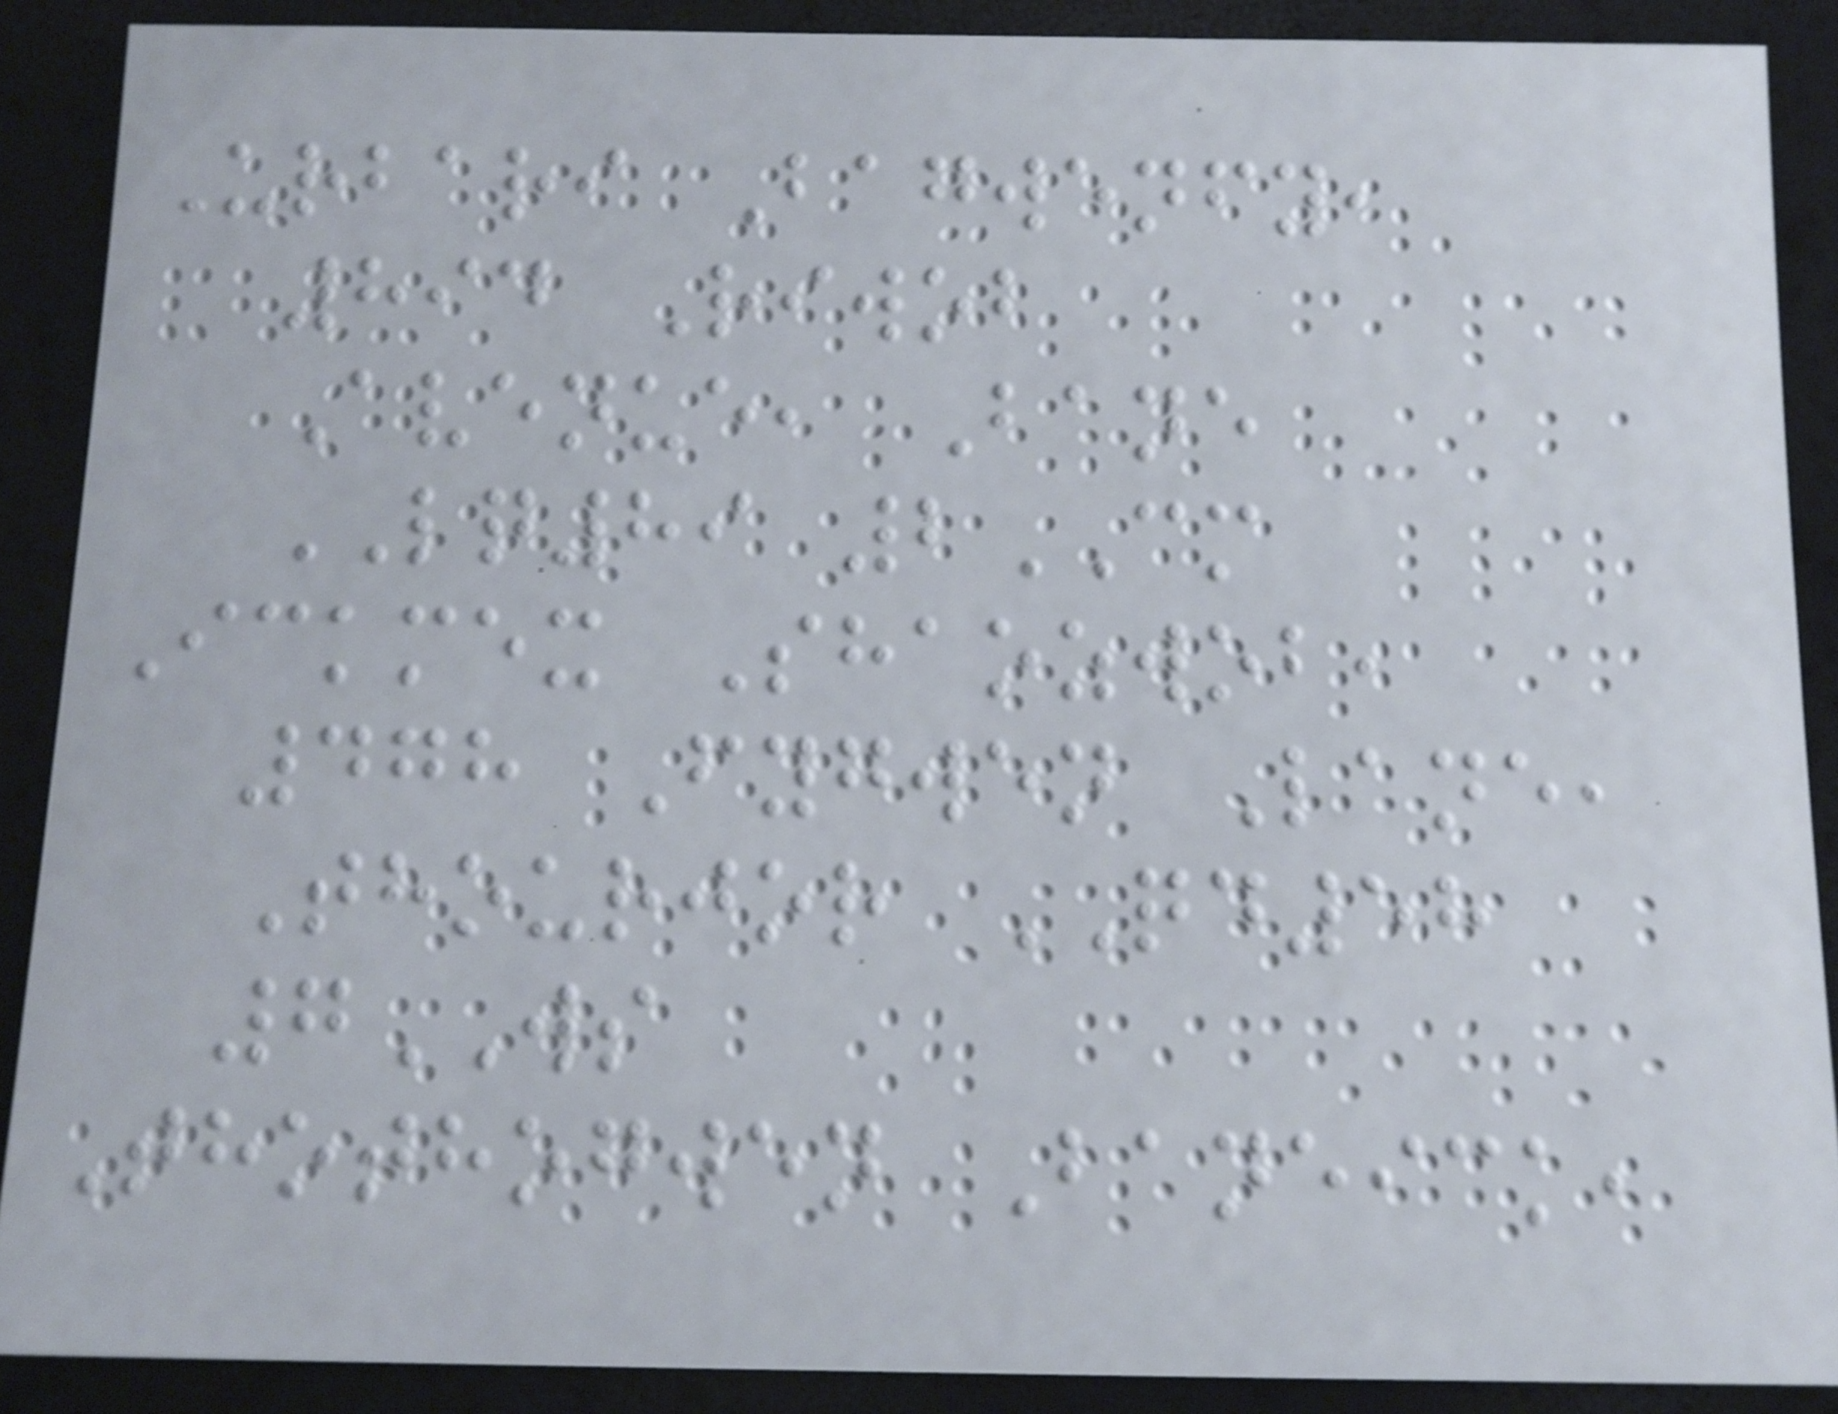Urbari Bagwenfy,
894 Riwob
Avenue, Bane
LQ89 2CM
Ickmex Shaozwob,
478 Fygwen Lane,
Thourjor QD58
7WS
Thothogwen Baneick,
